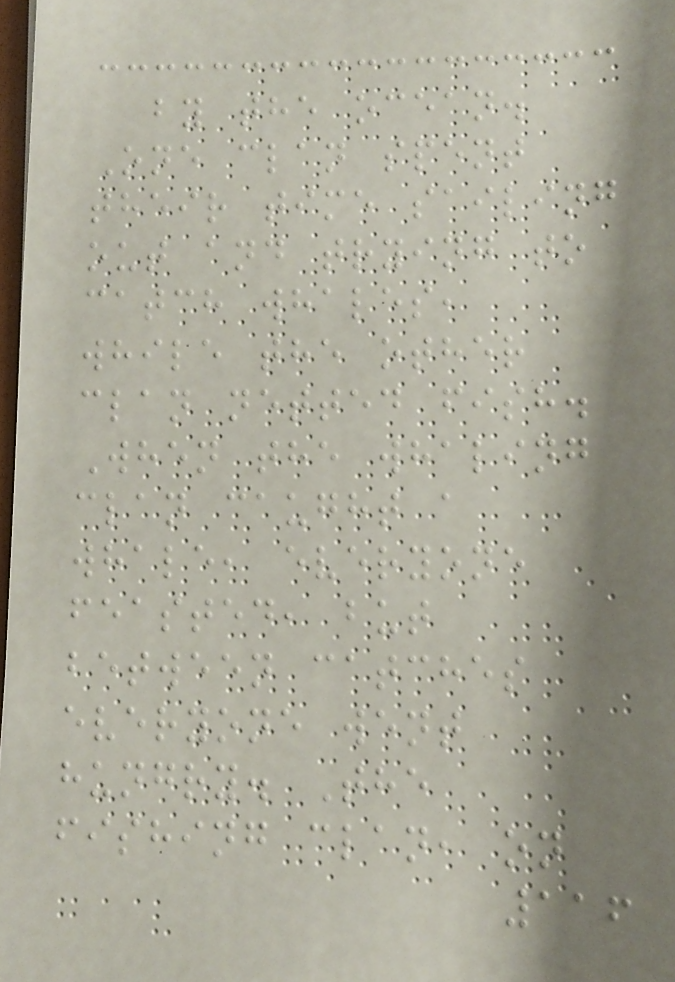by the ocean.
One clan spent
their time sailing
out and trying to
catch whales,
while the other
clan netted fish.
When the whaling
clan caught a
whale, everyone
feasted, but
between catches
everyone went
hungry. The
fishing clan, on
116
